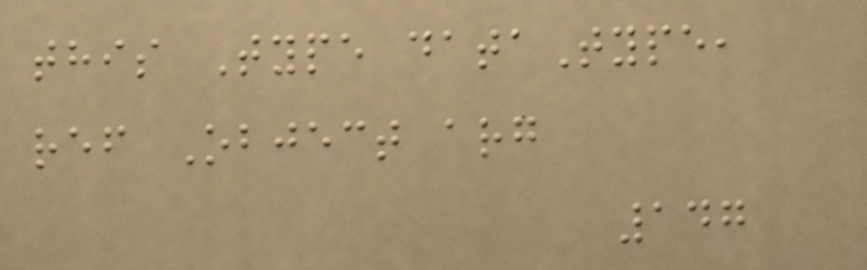this Type dataType,
ref Object arg
147
